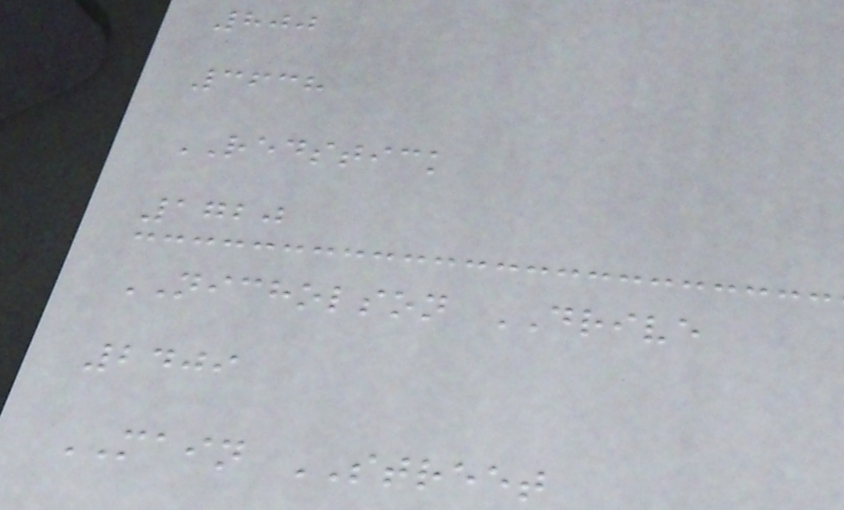800
3638
REDSTICK
1720
NICHOLSON DRIVE
2409
MAIN STREET
